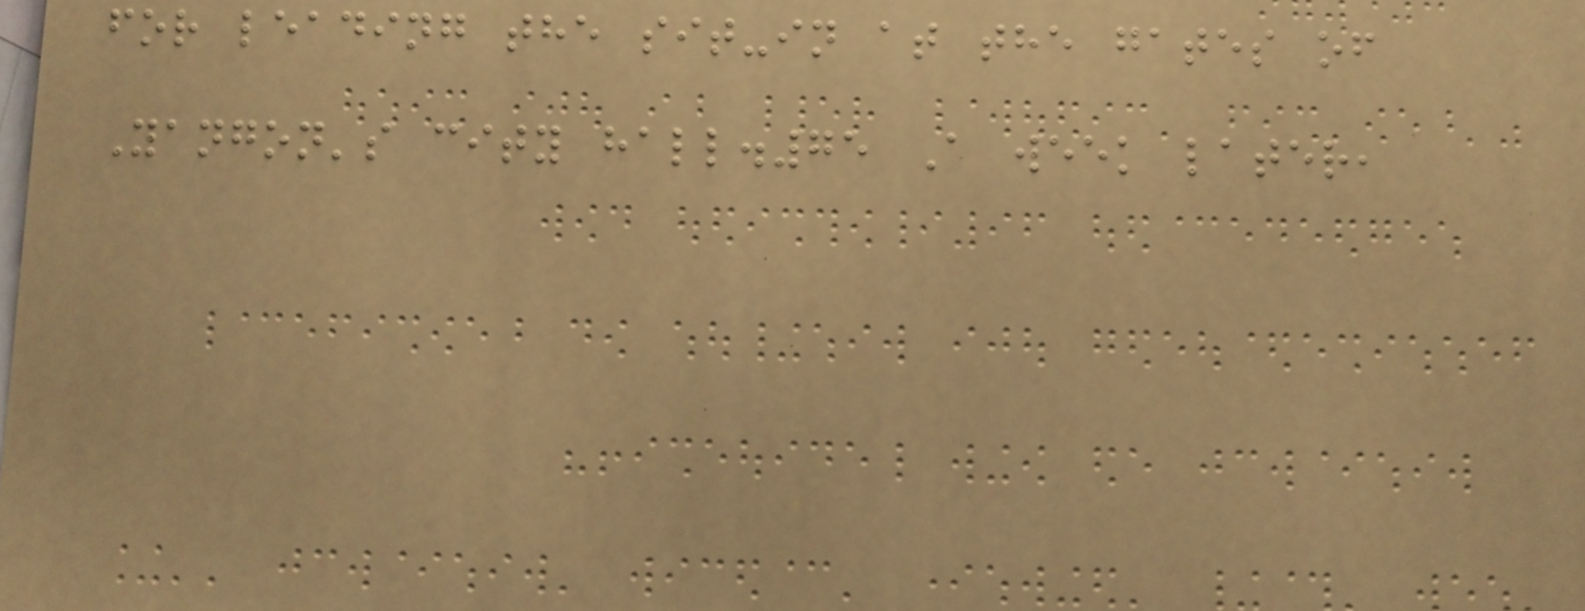for leading the sit-in at the gates of
Yangon's city hall.75 A week later,
